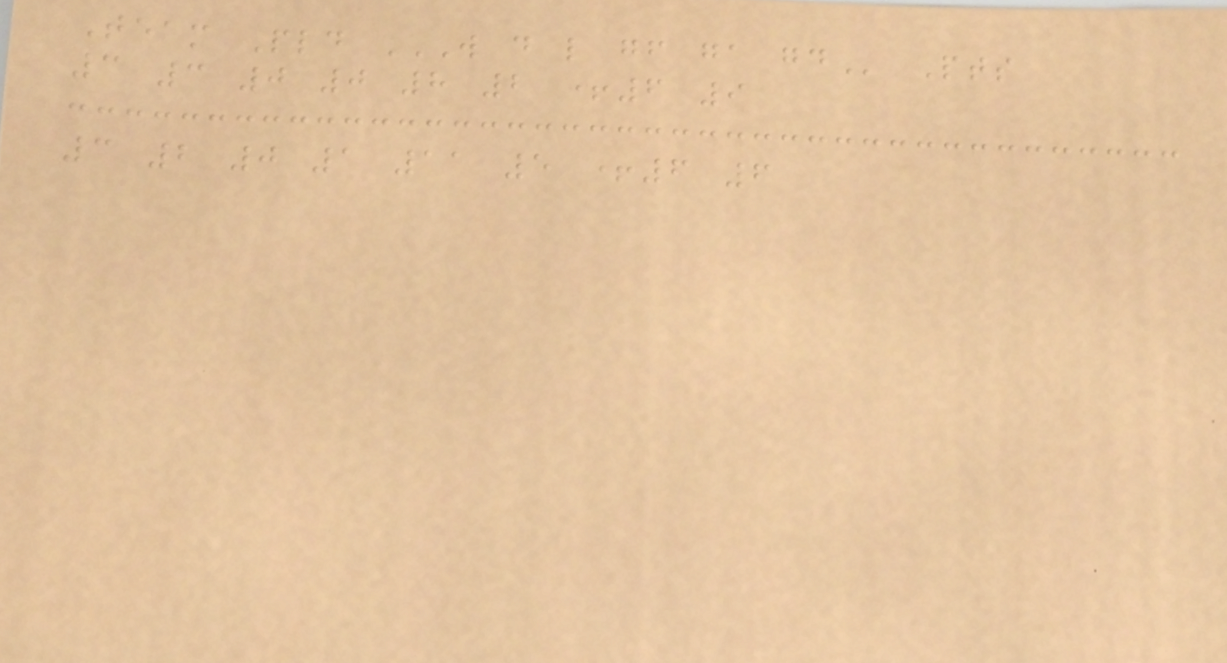Team Pld W D L GF GA GD Pts
3 3 0 0 8 2 +6 9
3 2 0 1 11 5 +6 6
